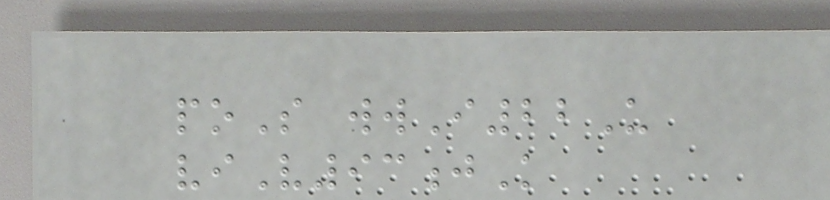poS wwI22U
viV93jK
